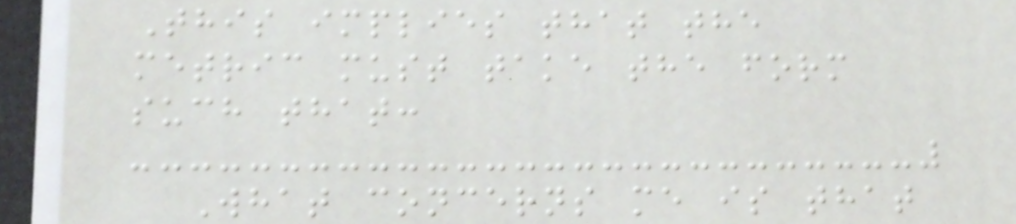This implies that the
metric must take the form
such that:
What concerns me is that
